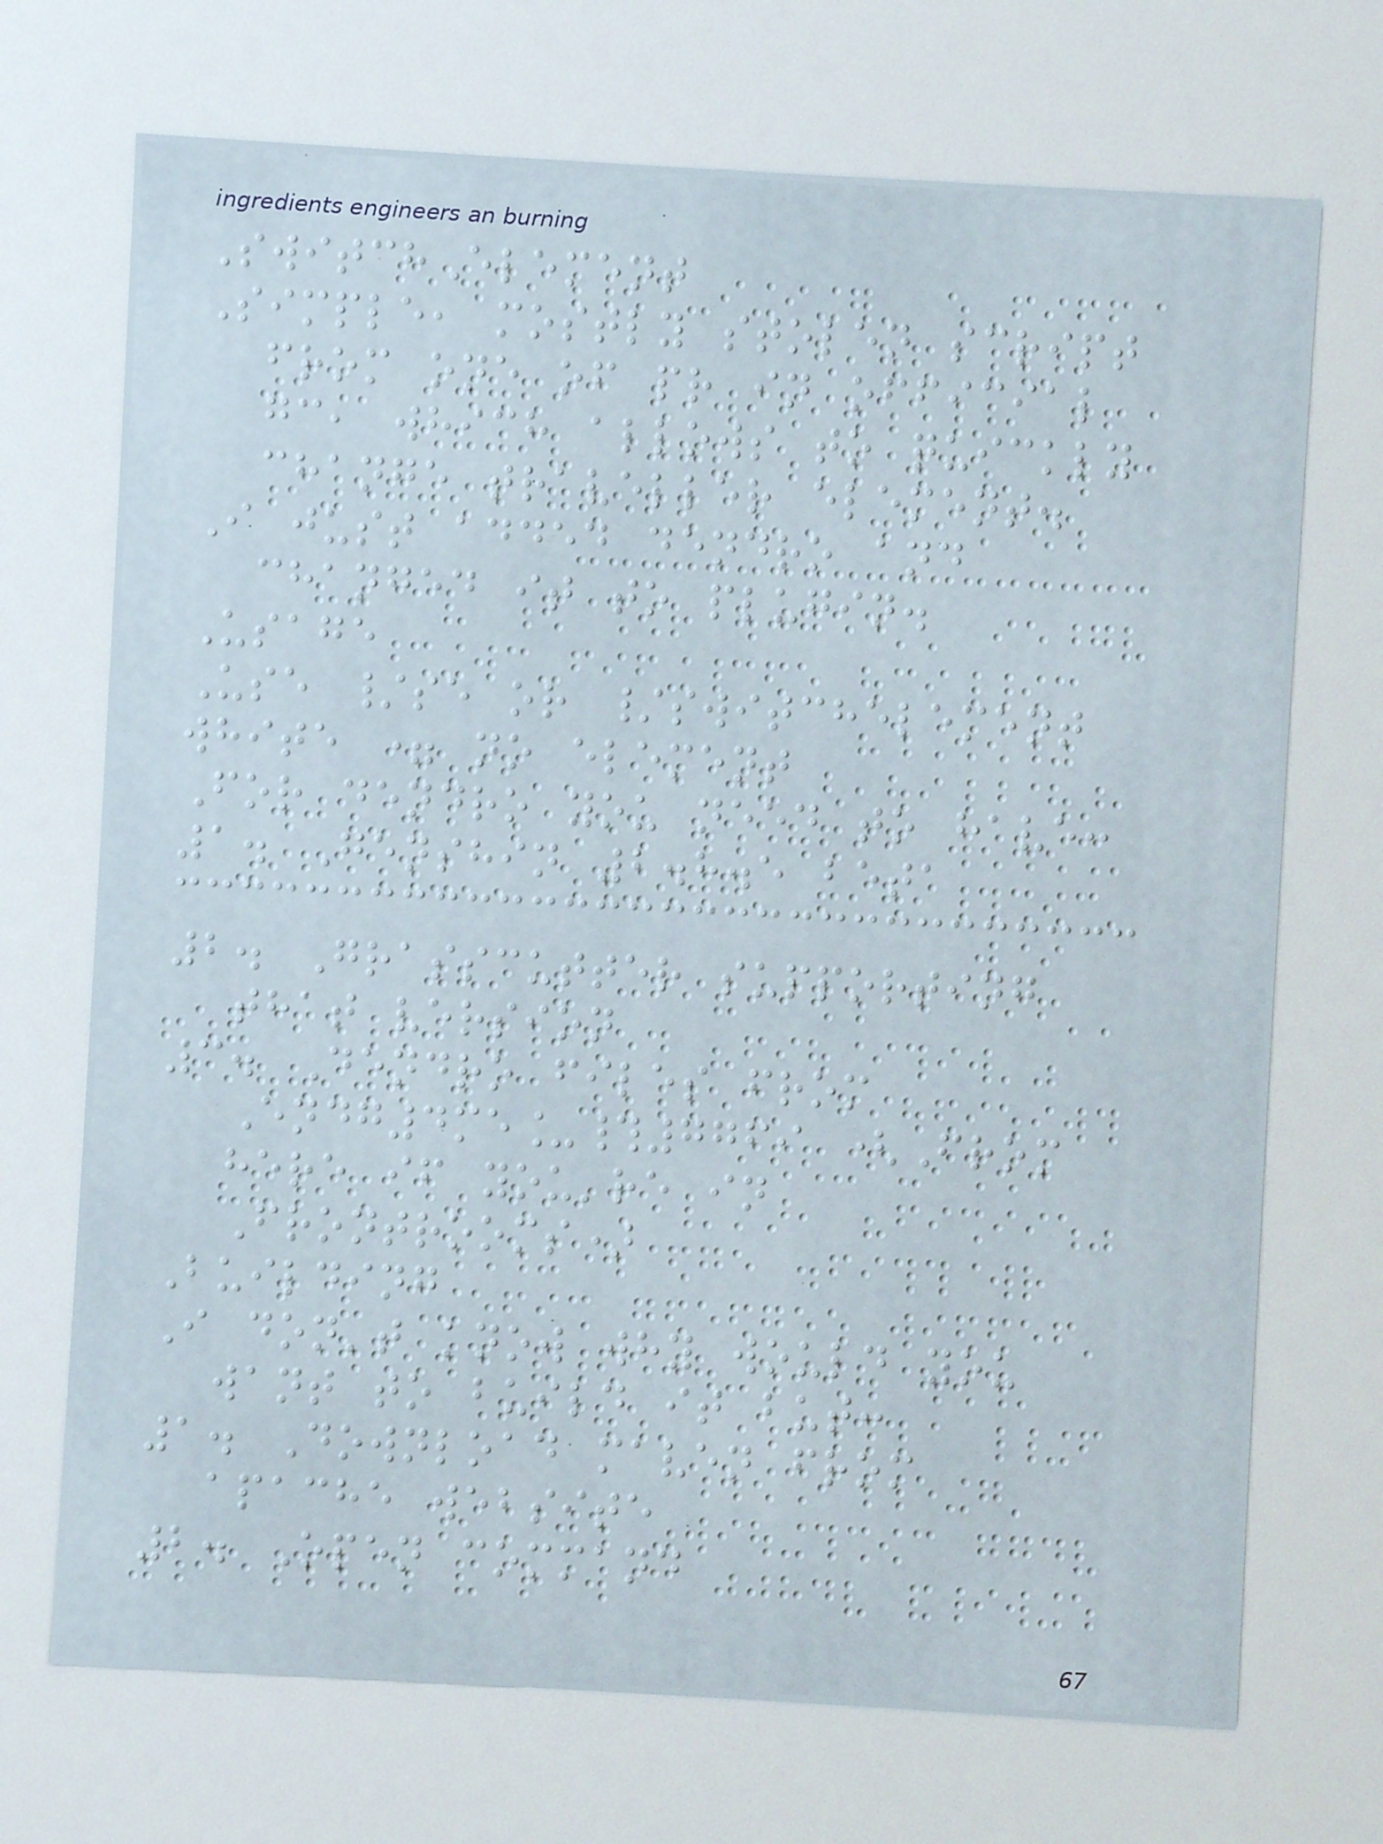SwitchElement
Simple, mostly stolen script
from one of pr in official
gc, which allows to quickly
change traveller element.
I just added dendro and
changed it to plugin.
Usage
Use /se or /switchelement
white = no element
For dendro you need to have:
1. Genshin 2.8.5 beta
2. Grasscutter supporting
that version
3. Dendro files from
Endg4me_#7769 (From
here if you're in
Frontrooms)
Building
I don't know why would you
want to build it but:
1. Download maven from
apache website
2. Open command
